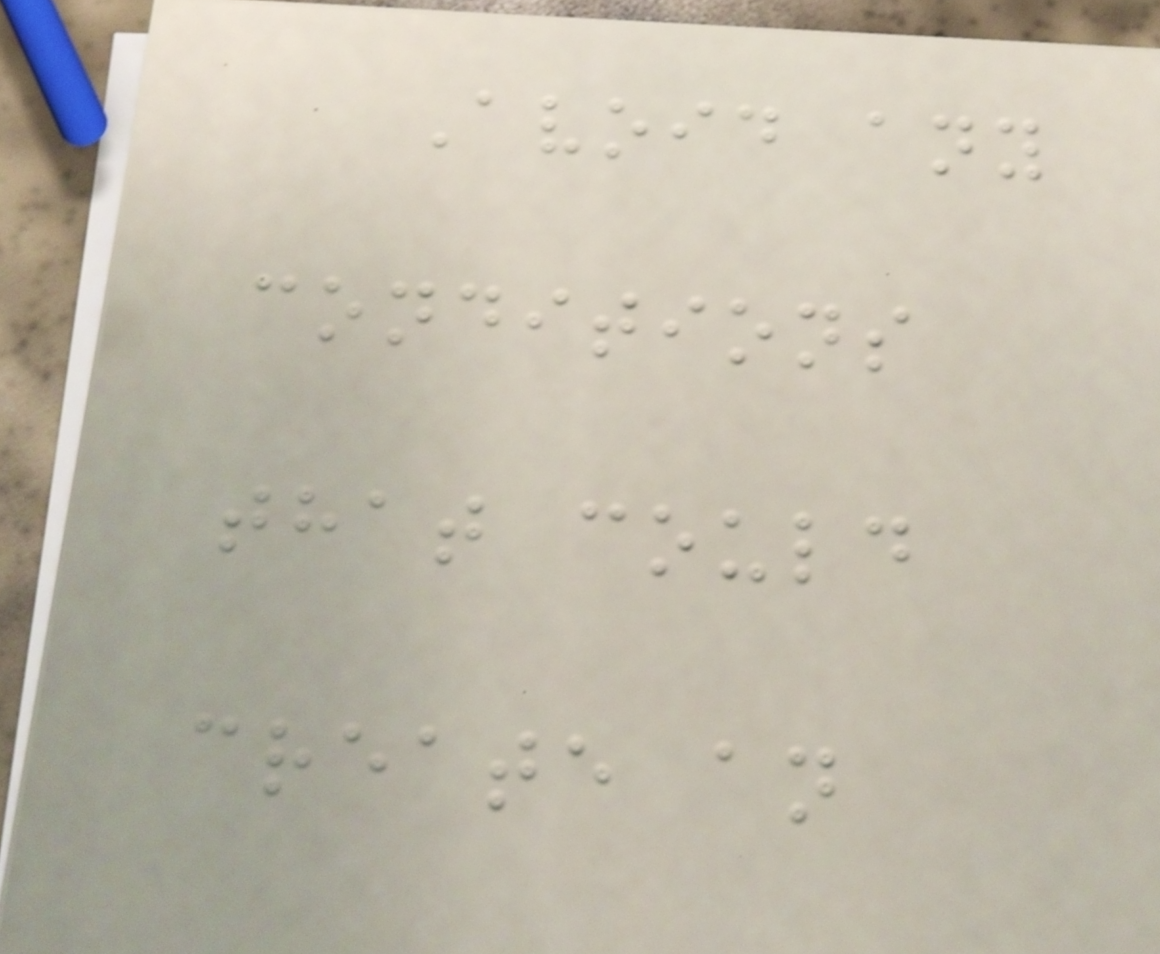Avoid any
conditions
that could
create an
